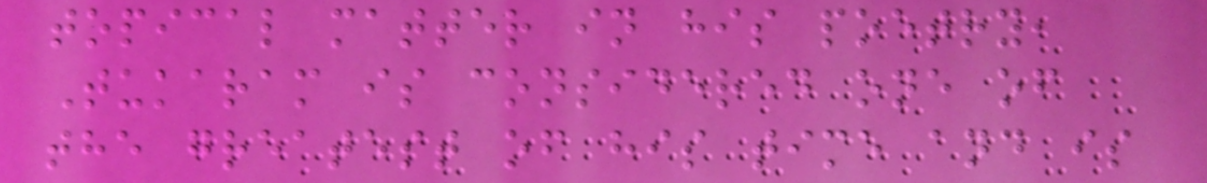topical matter in his poetry,
Tukaram is considered one of
the greatest of his time and is
